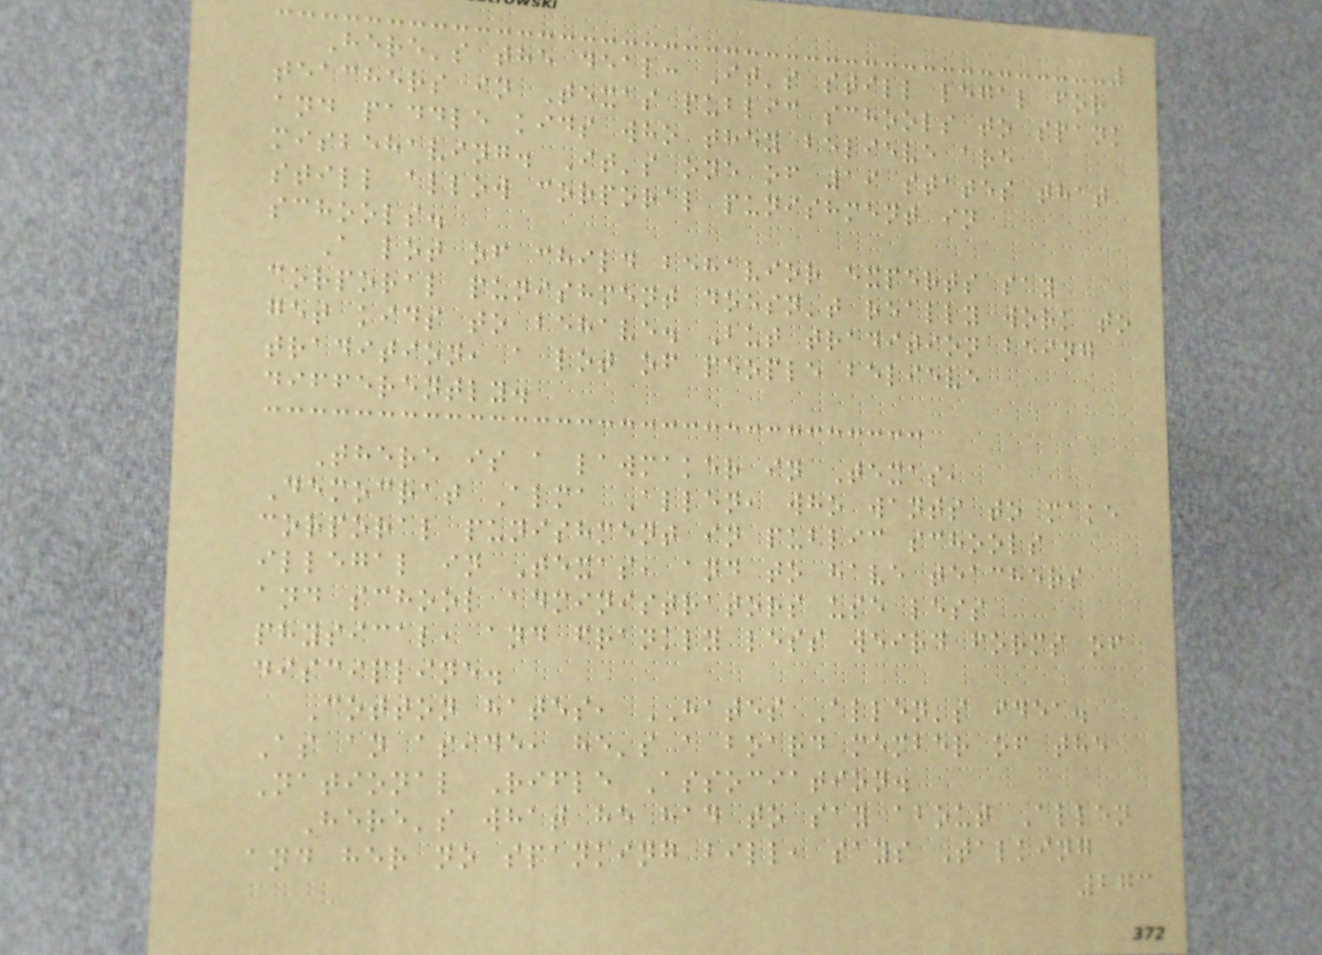Here's the deal: It's still legal for
teachers in Texas public schools to spank
and paddle kids who they believe are
misbehaving. It's one of 19 states that
still allow corporal punishment in
schools.
A lot of child behavior experts say
corporal punishment doesn't really work to
get kids to behave. But tradition being
tradition, a lot of people believe
differently.
There is a lawmaker in Texas,
Democrat Alma Allen, who wants to make
corporal punishment in public schools
illegal in Texas, and to have teachers
and school administrators use less
physical, and frankly less weird forms of
discipline.
Cotton hates, HATES Allen's idea.
As an aside, he's a board member of the
National Rifle Association.
Here's what he had to say about Allen
and her no spanking bill, says Talking
273
